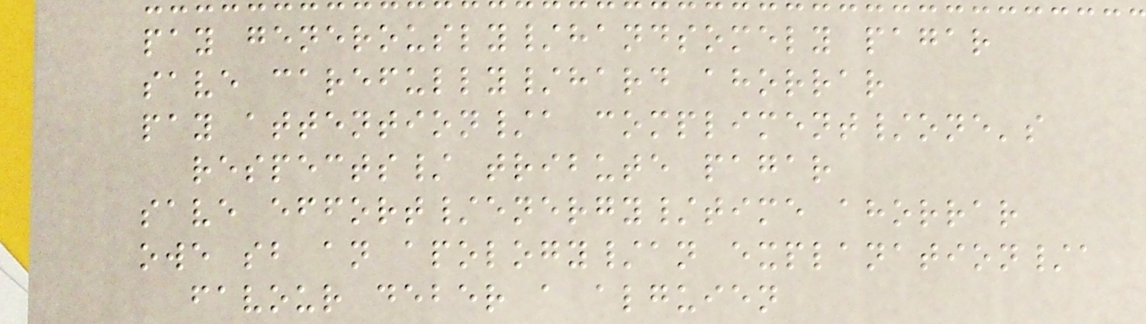pay generously/handsomely pagar
save carefully/hard ahorrar
pay attention/a compliment/one's
respects/ tribute pagar
save effort/energy/time ahorrar
owe sb an apology/an explanation/a
favour deber a alguien
